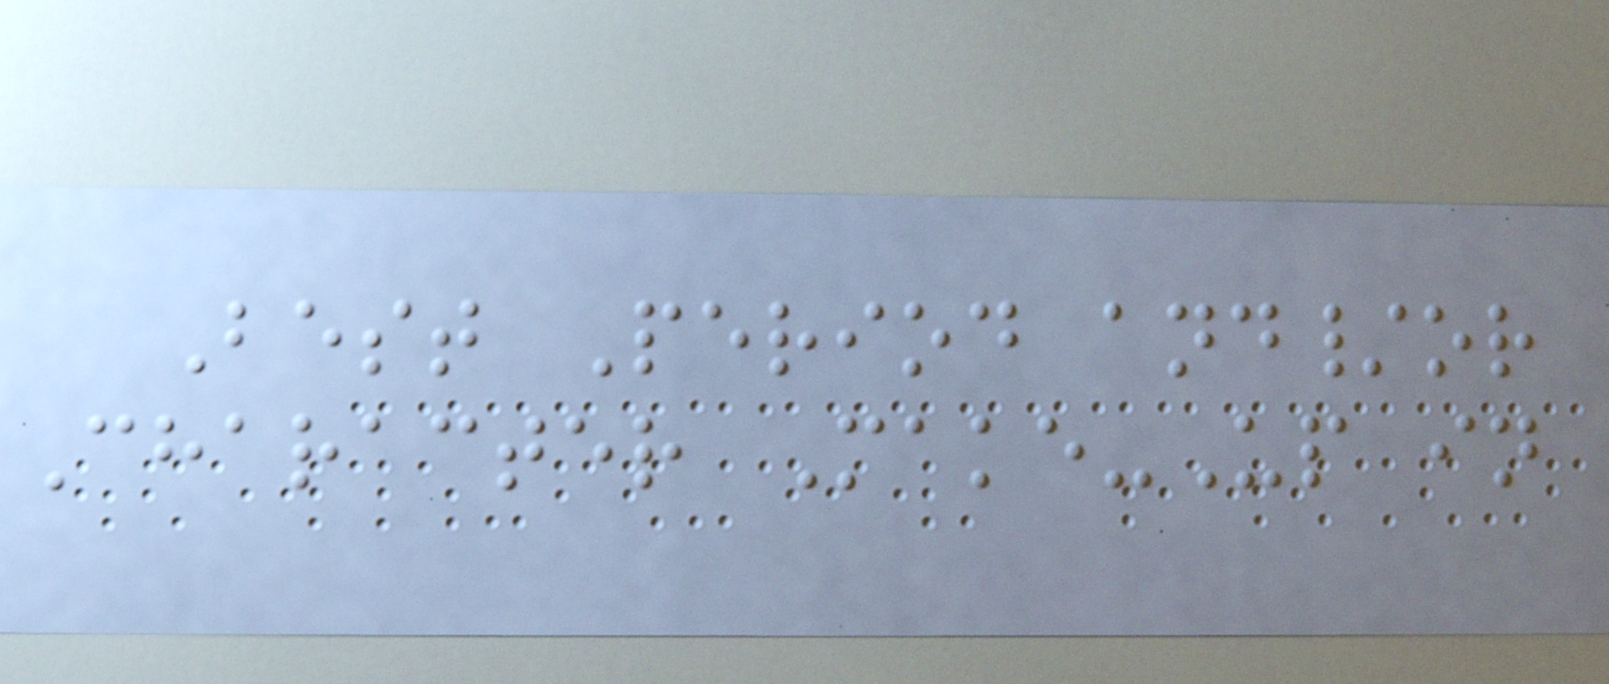Best Period and/or
Character Make-Up in
